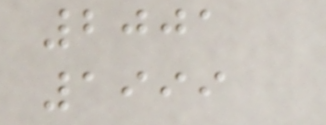2001
1999
